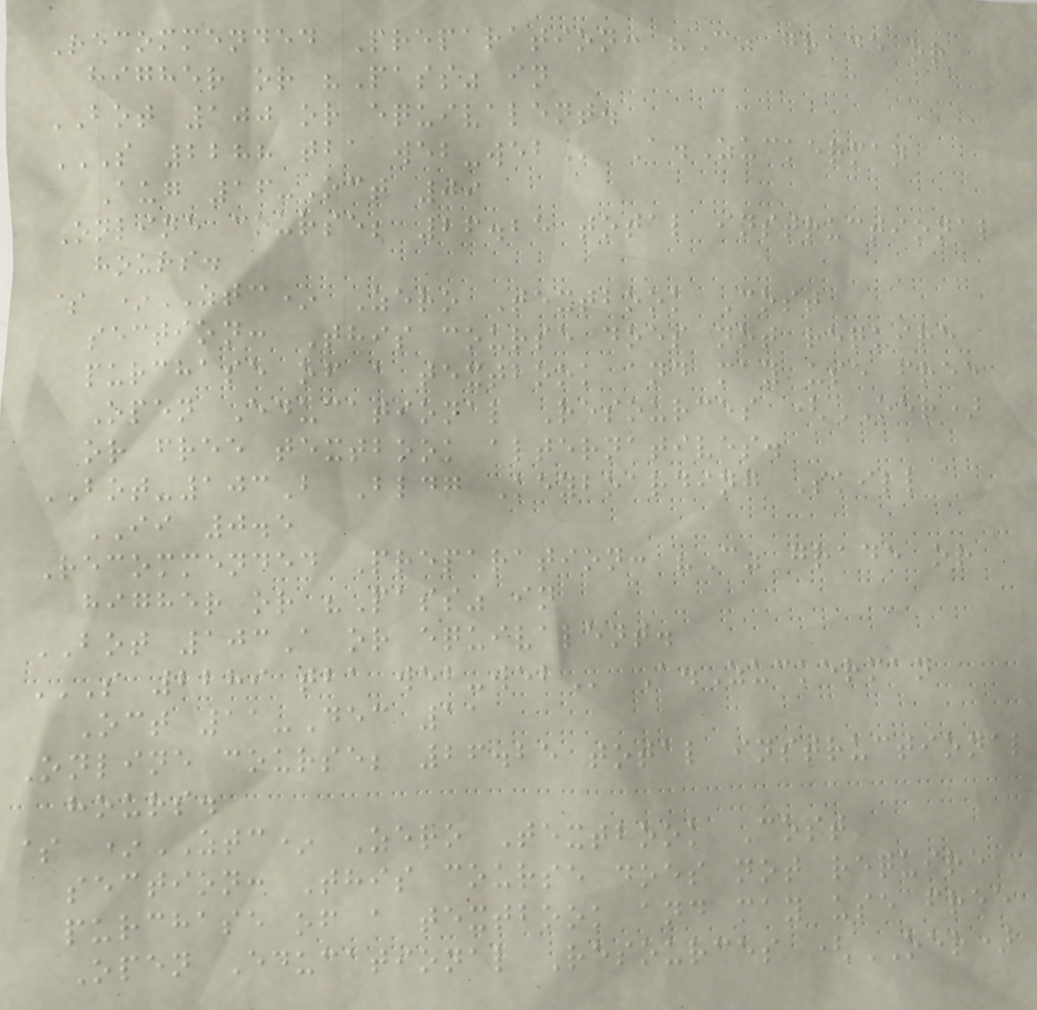Recommended Preparation: "C" grade or
higher or "Pass" in
BOT 100 or equivalent.
S 2288 TBA WEB-WEB A.Zuckerman
Aug 16-Oct 09
Online course; 26.25 total instructional
hours.
$ *ZTC* Zero Textbook Cost
section: This course does not require
purchase of a textbook and may use free
Open Educational Resources (OER)
or free textbook alternatives.
BOT-103B Bldg Keyboarding Skill
II 0.5
Recommended Preparation: "C" grade or
higher or "Pass" in
BOT 103A or equivalent.
S 2289 TBA WEB-WEB A.Zuckerman
Oct 11-Dec 11
Online course; 26.25 total instructional
hours.
$ *ZTC* Zero Textbook Cost
section: This course does not require
purchase of a textbook and may use free
Open Educational Resources (OER)
